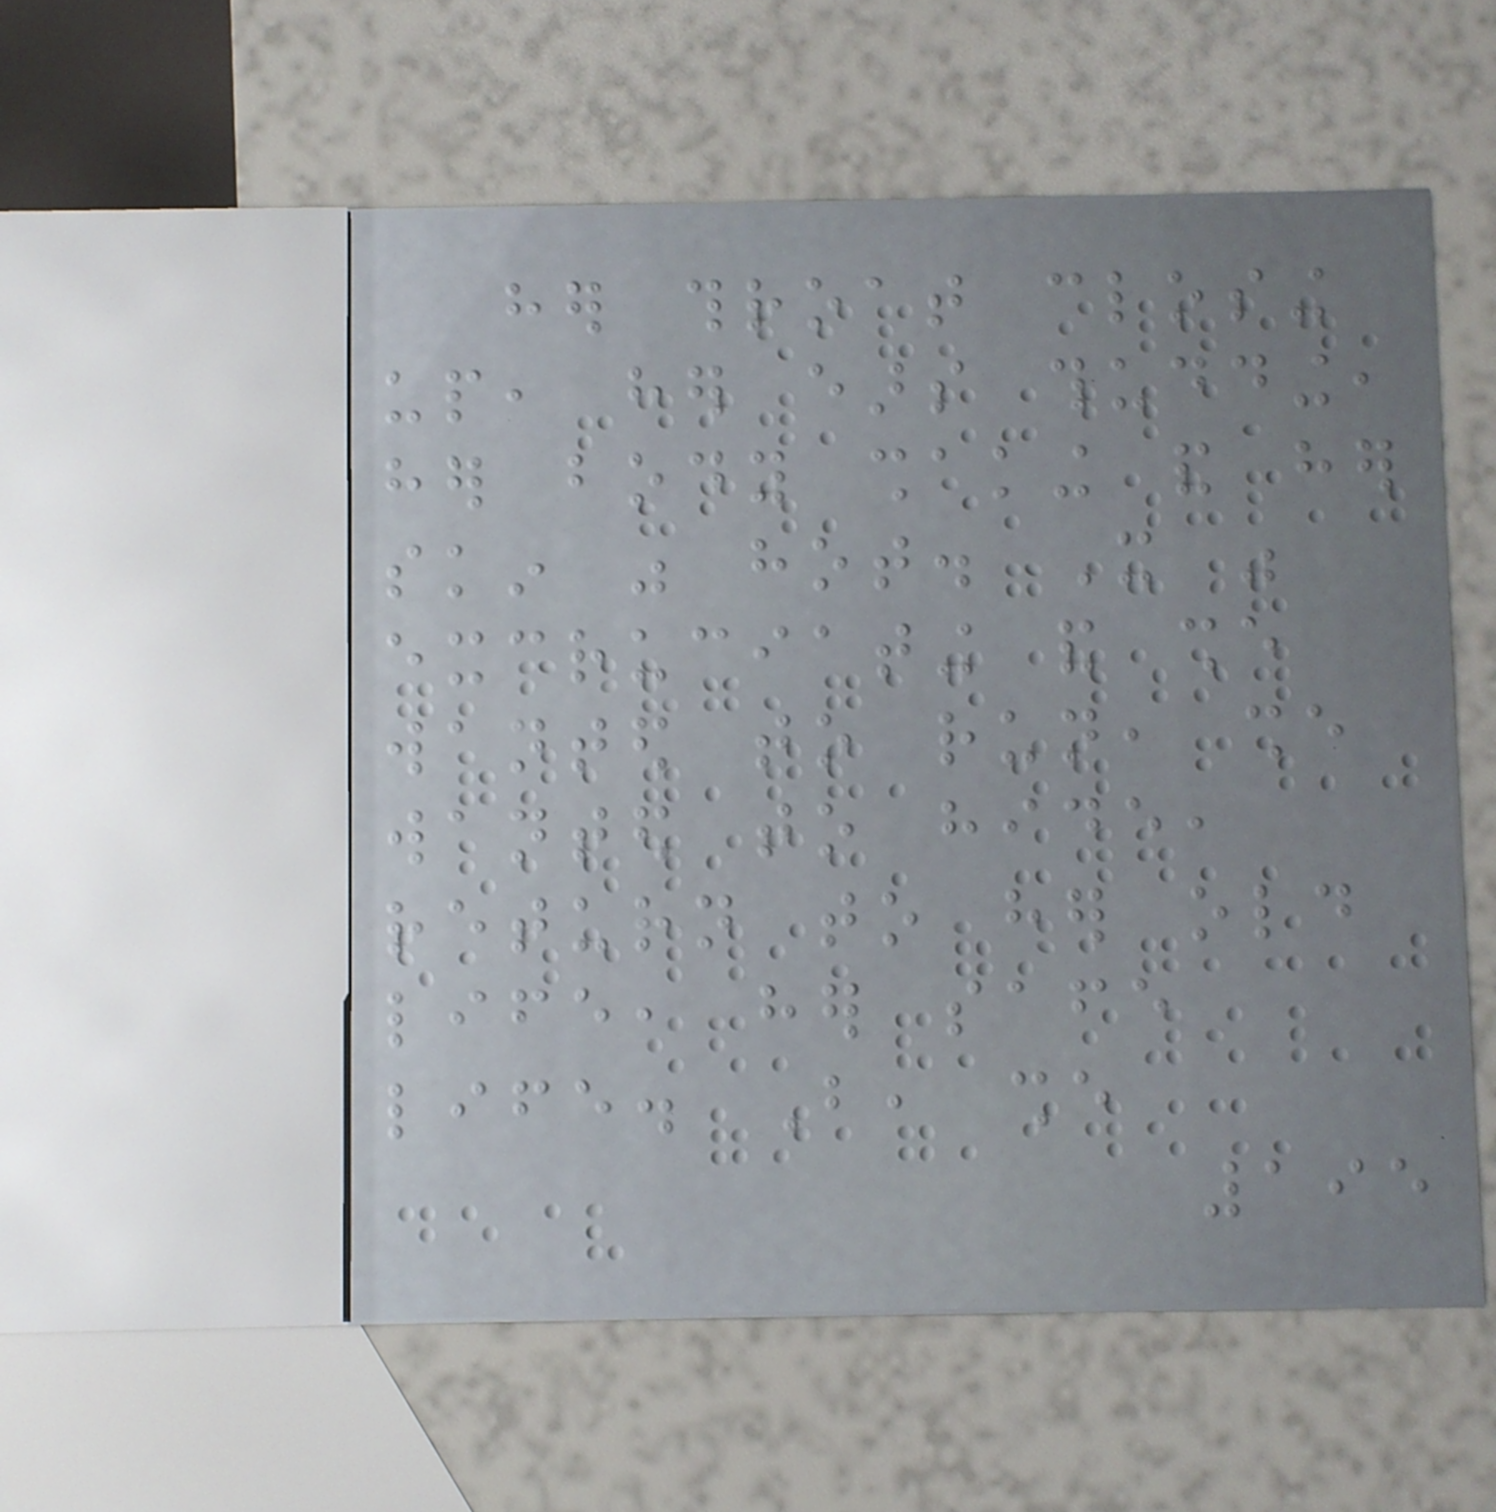her throat closing
up, her ears thudding,
her body shaking and her
skin was hot. It was
excruciating and she
wanted to run, she
wanted to hide,
return to her old
life, her safe
life. But, she
195
